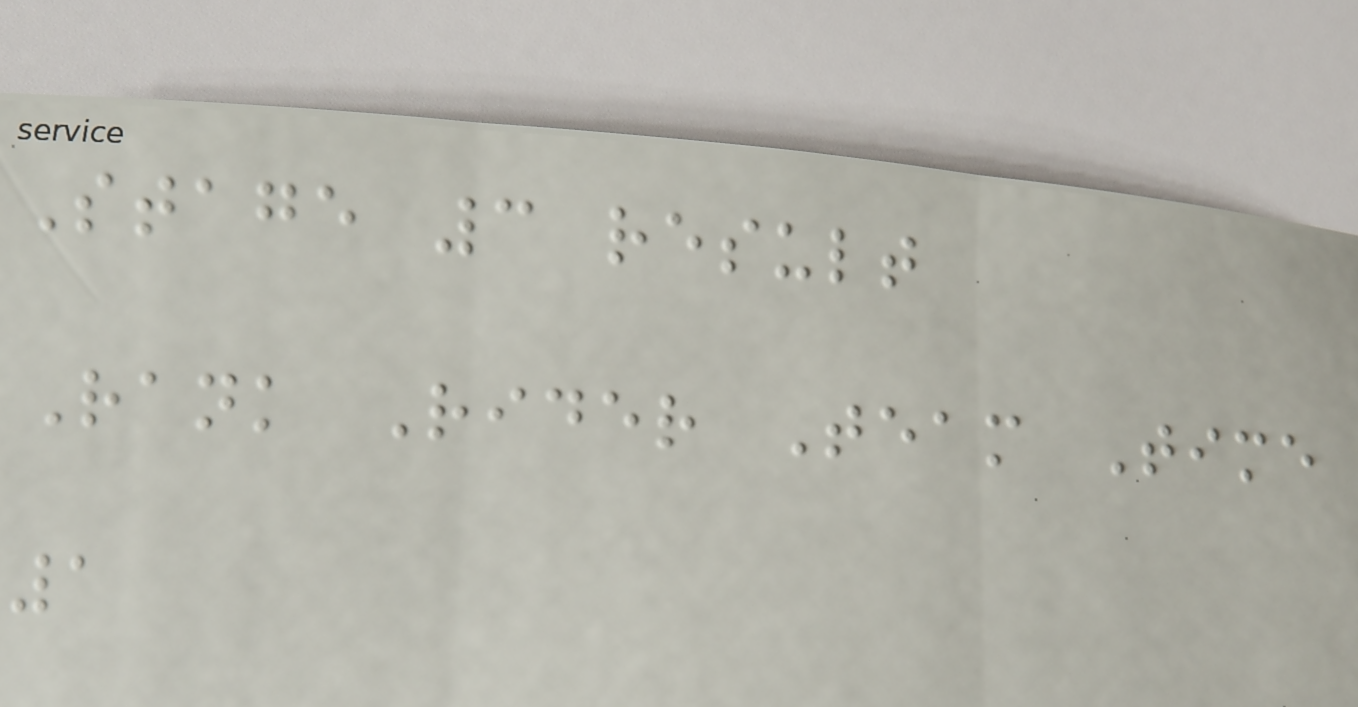Stage 3 result
Rank Rider Team Time
1
